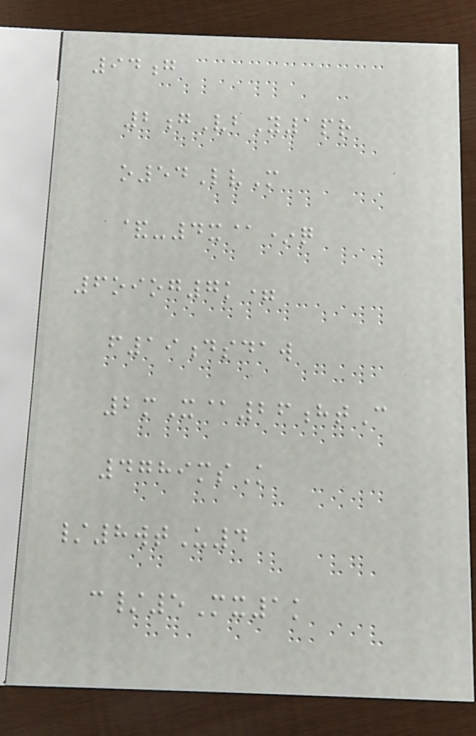94g
2gVbY1pr
o54LvM
&-4x@*q
6oiog7k=
f19dsdaw
2mX@26htC
4789msK
/8wtU4
c/5Mx1k
